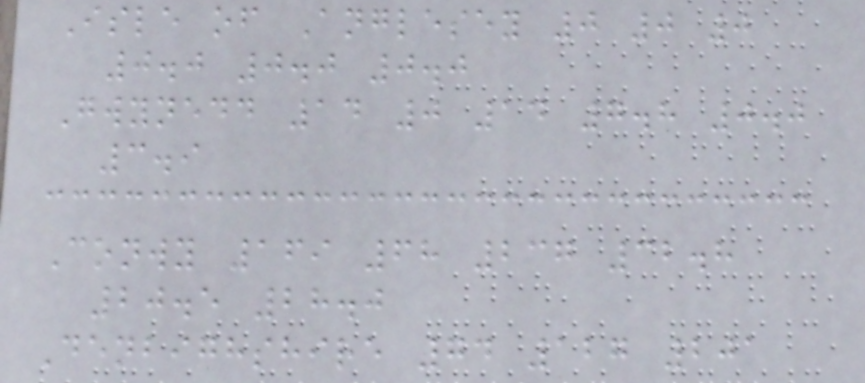Isle of Anglesey 0 0 0
0.0 0.0 0.0
Gwynedd 14 0 14 7.8 0.0
3.9
Conwy 169 68 237 32.8
20.5 28.0
Denbighshire 74 127 201
